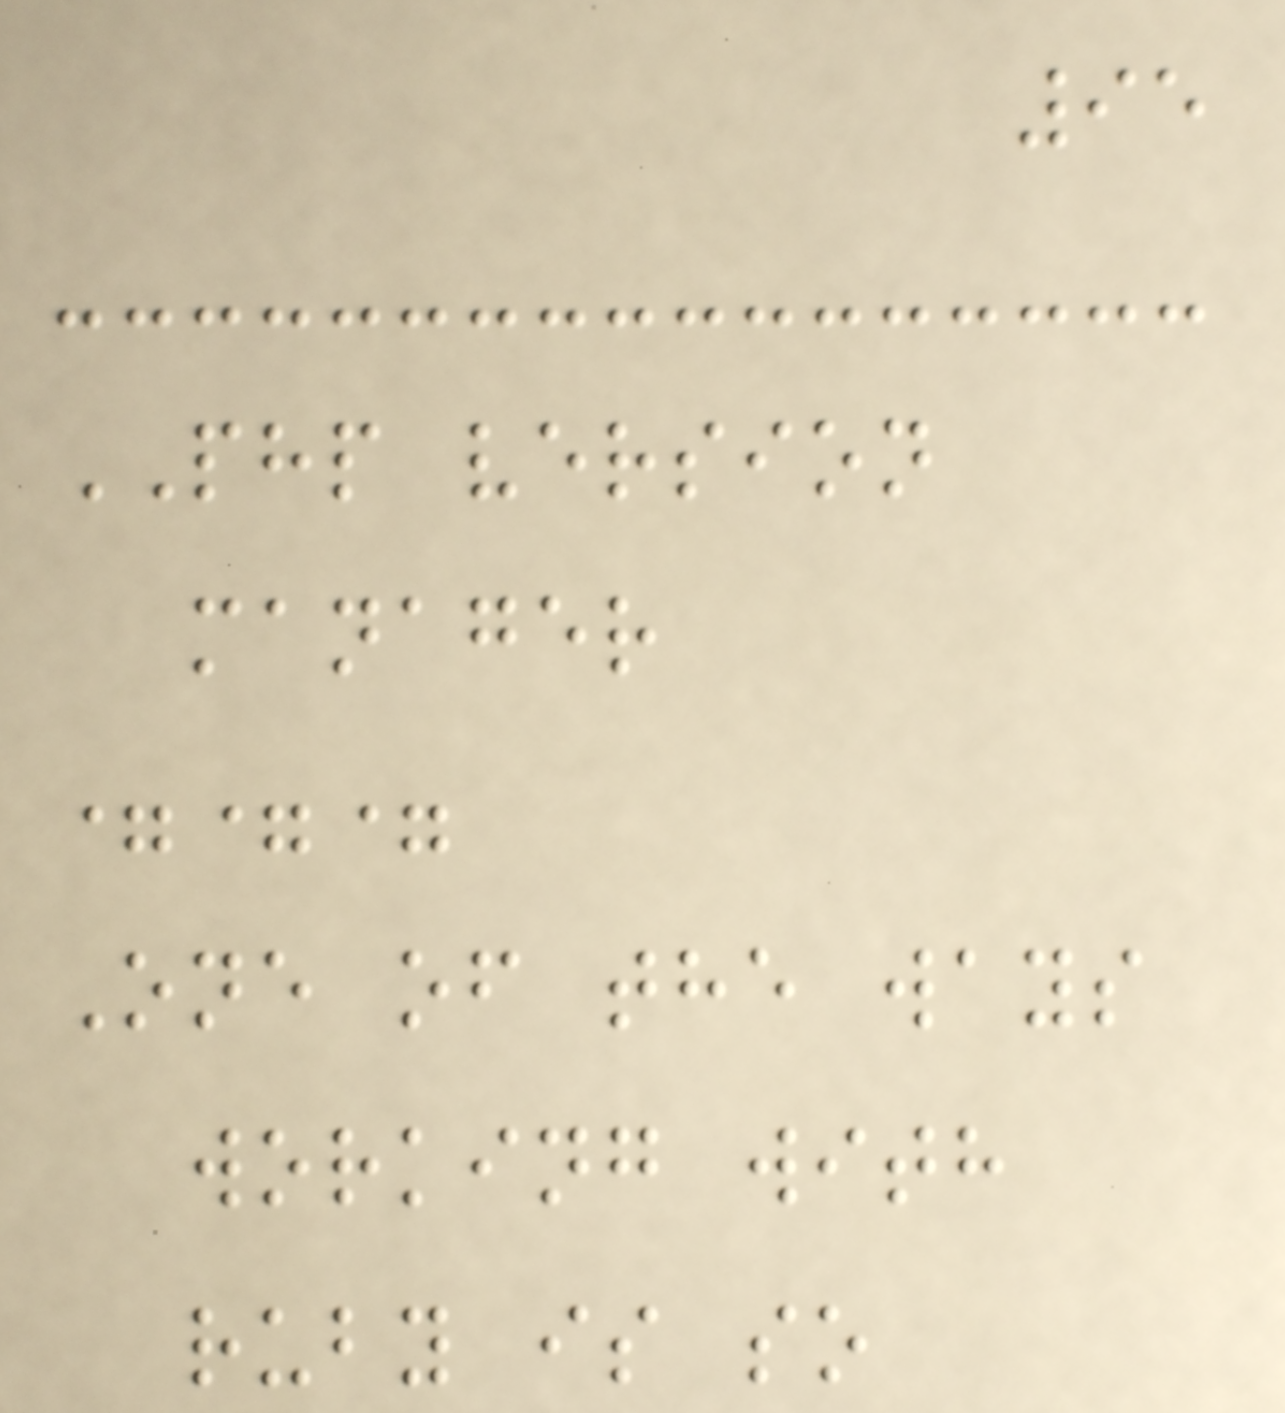95
PHP version
manager
===
One of the ways
working with
ruby is so
